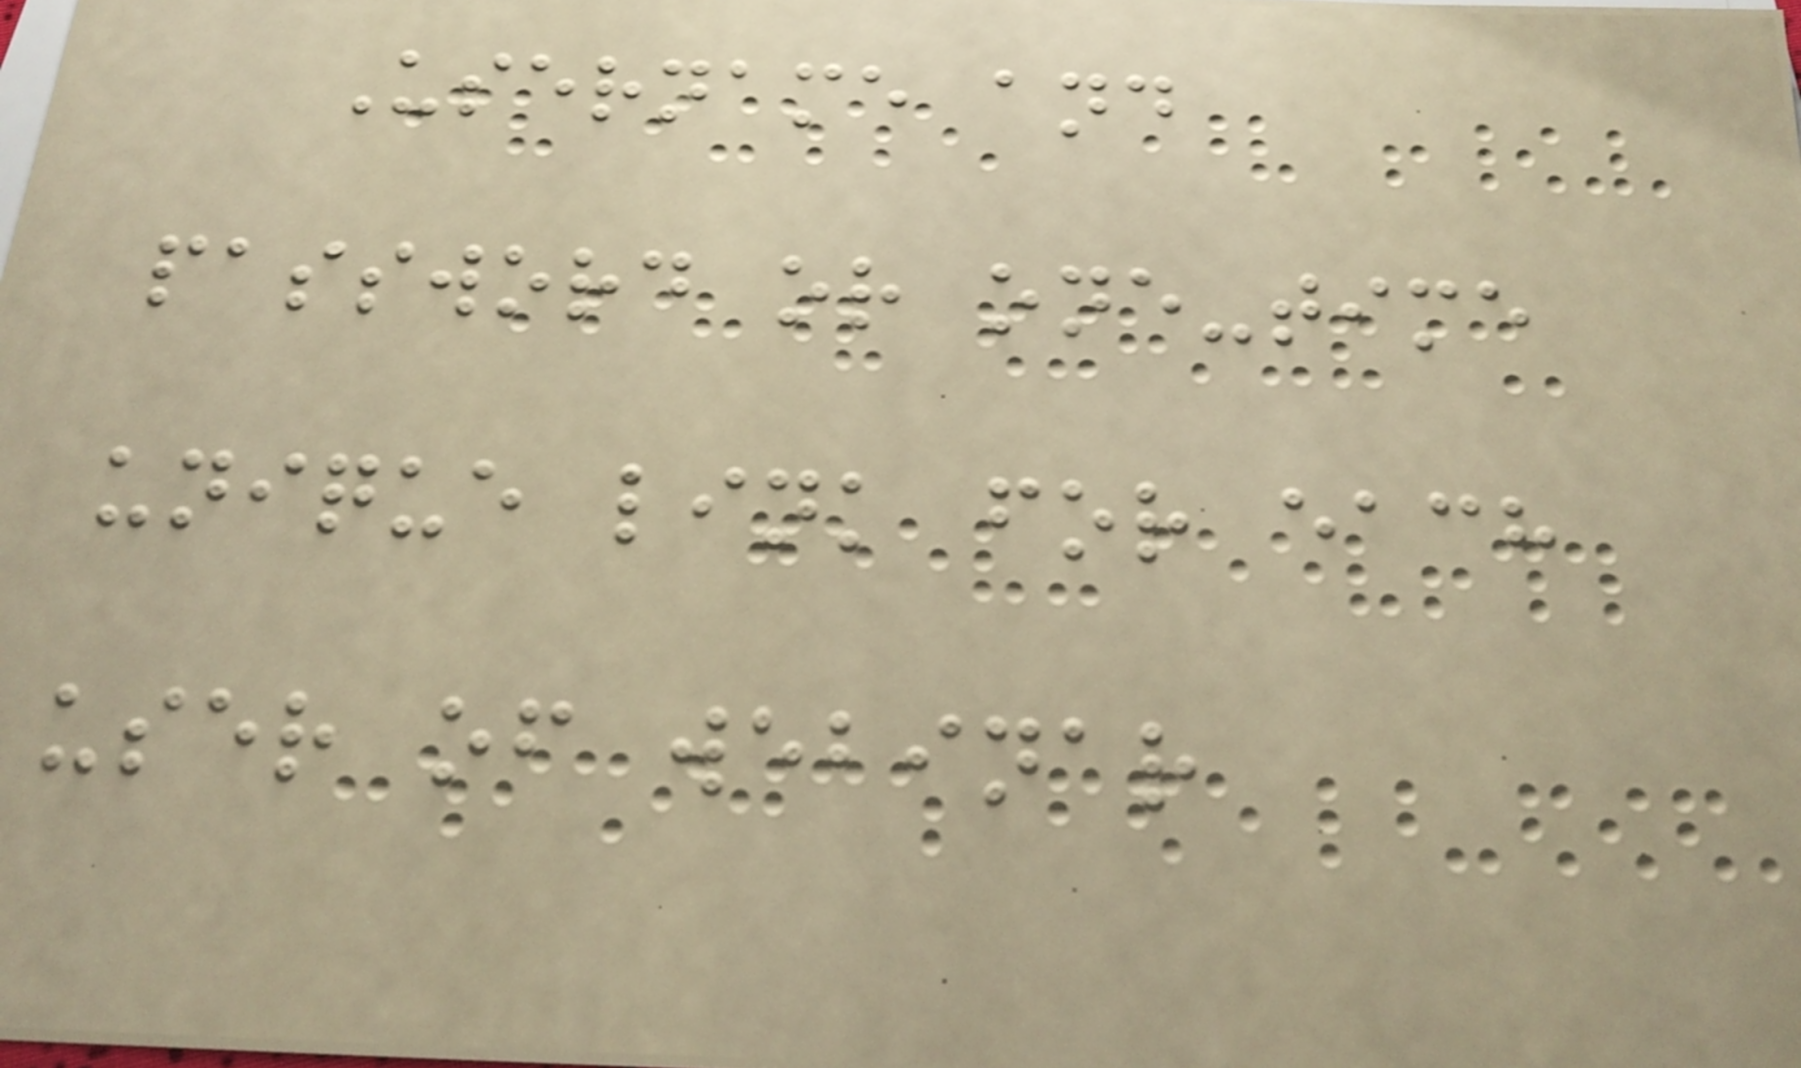Username and
password or one-time
unique link for each
user of webinar
